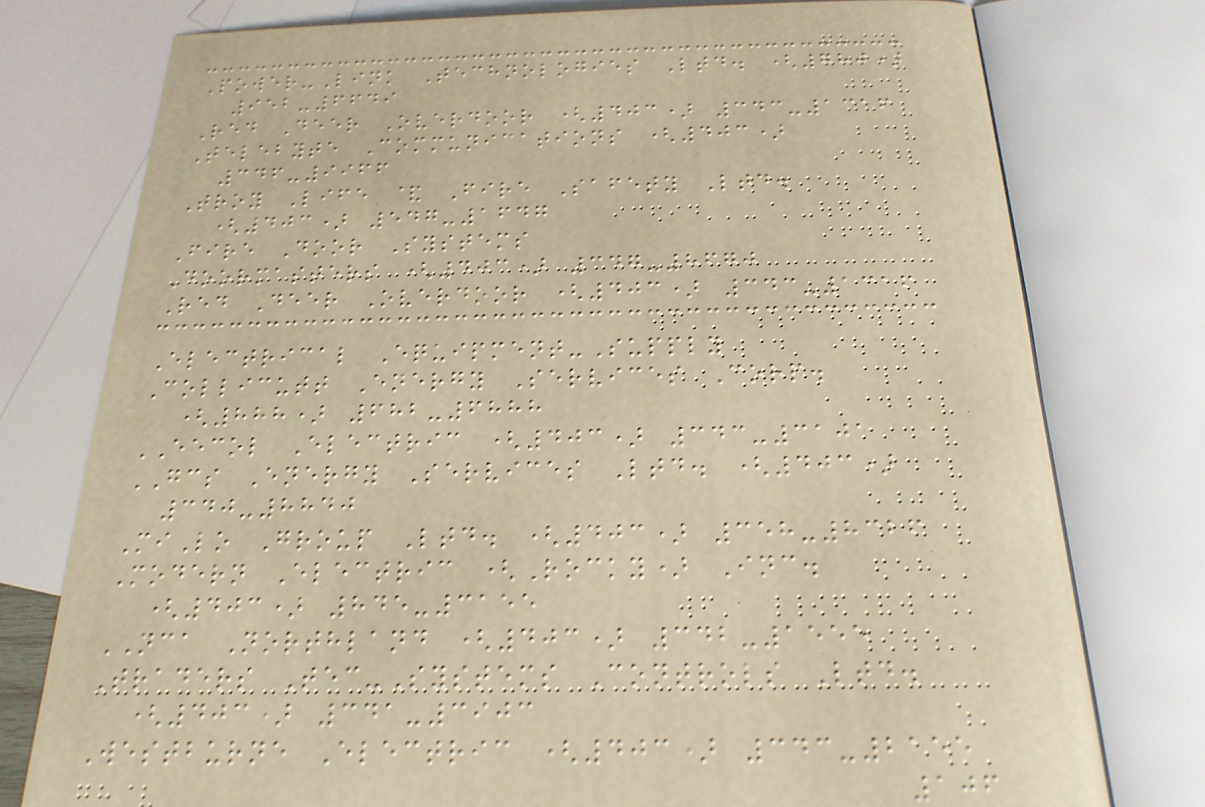Power-Link Technologies Ltd. (780)
952-6649
Red Deer Overdoor (403) 343-1316
Telebyte Communications (403)
346-9966
Troy Life & Fire Safety Ltd.
(403) 547-1647
Fire Door Systems
Doormasters (403) 347-8670
Red Deer Overdoor (403) 343-1316
Electrical Equipment-Supply
Collicutt Energy Services Corp.
(888) 682-6888
EECOL Electric (403) 343-3101
GCS Energy Services Ltd. (403)
340-8840
MiLo Group Ltd. (403) 358-8326
Modern Electric (Rocky) Inc.
(403) 845-3155
NCA Northland (403) 342-1555
Traders Tec-Systems Controls Ltd.
(403) 341-3903
Westburne Electric (403) 343-2155
106
